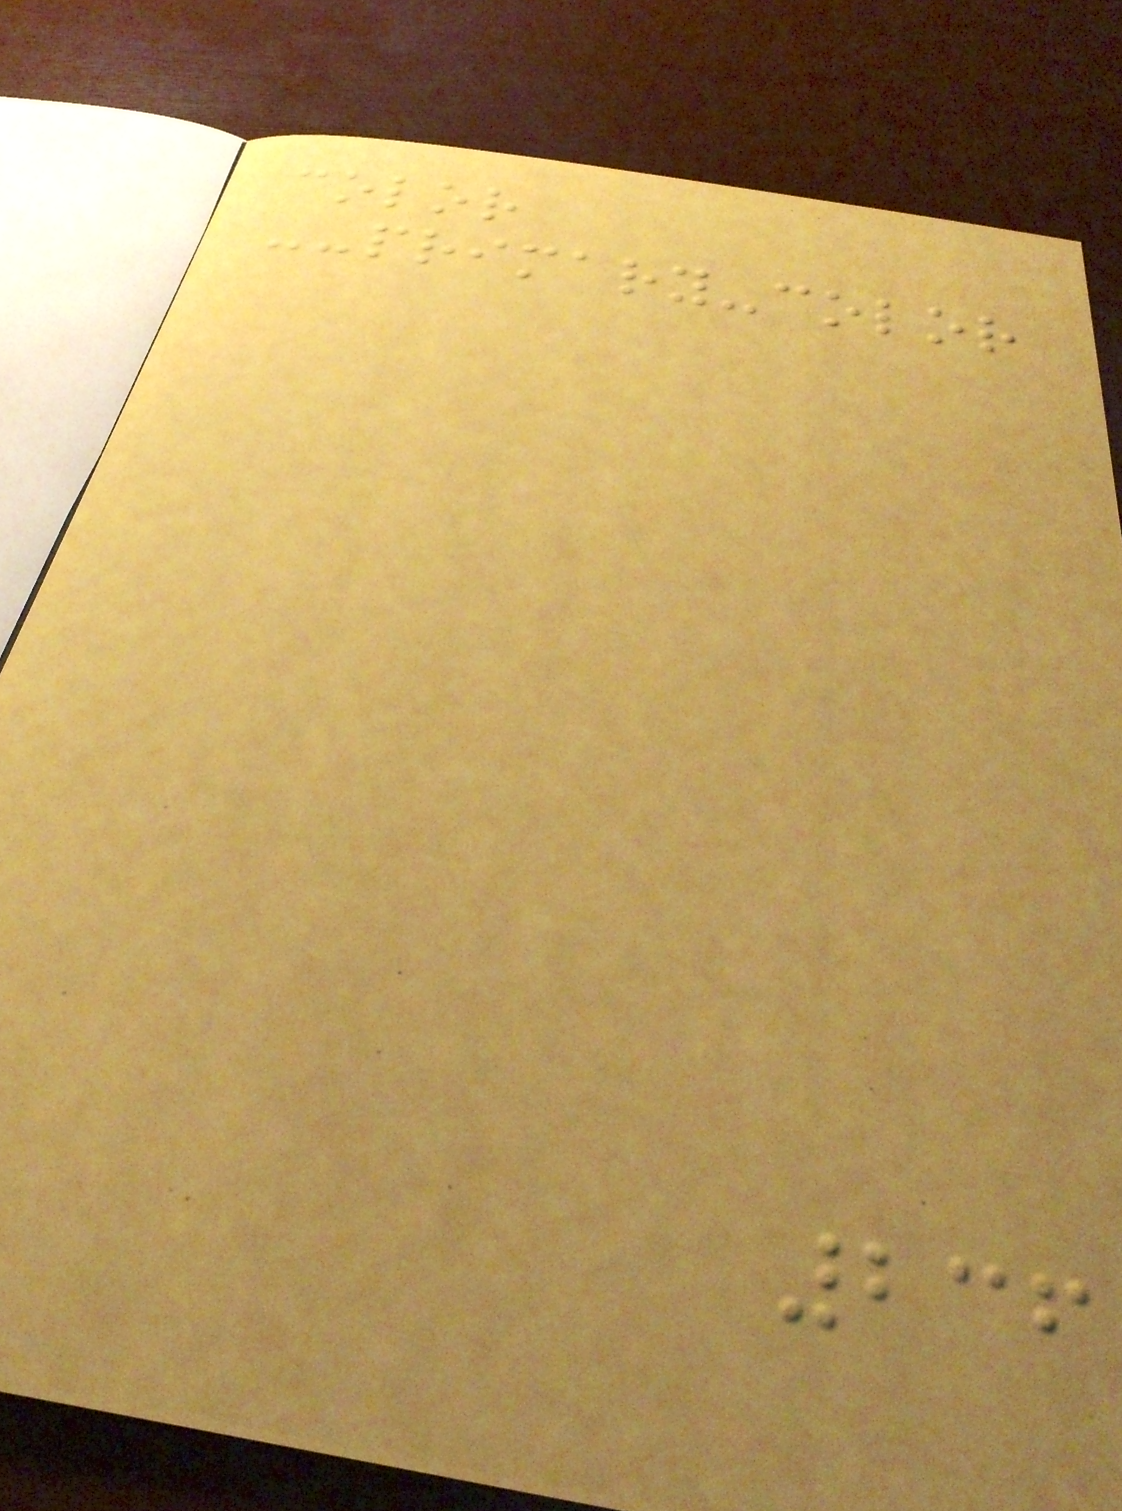color
--primary-color
236
